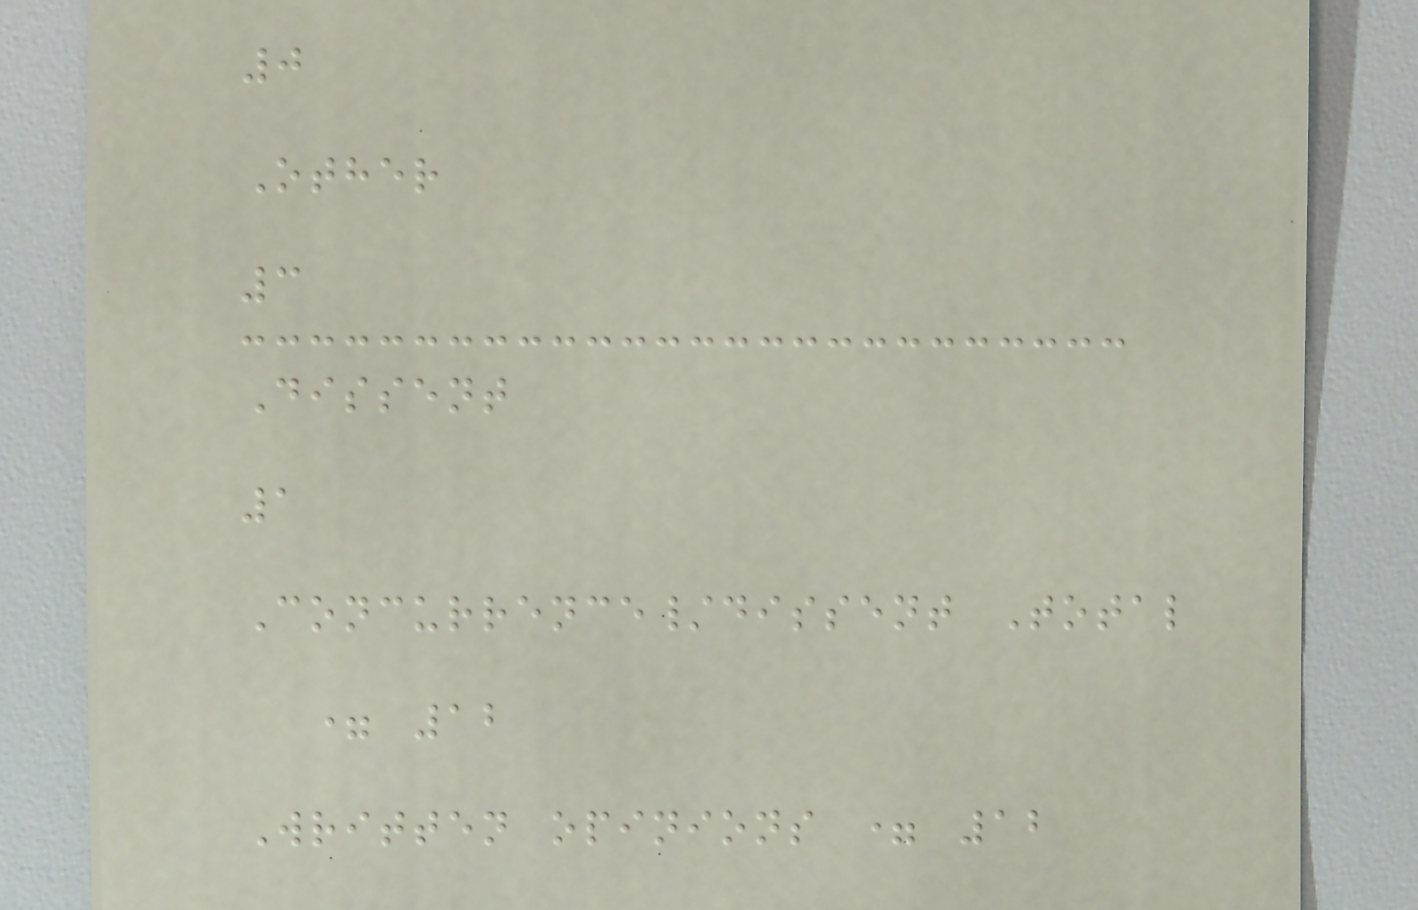0
Other
3
Dissent
1
Concurrence/dissent Total
= 12
Written opinions = 12
